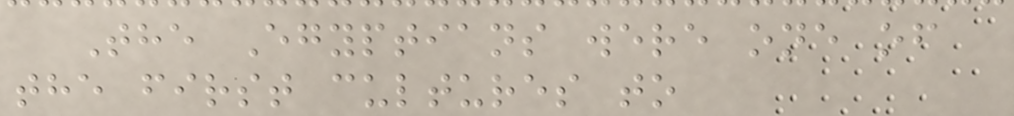The Egyptians were one of
the first cultures to
